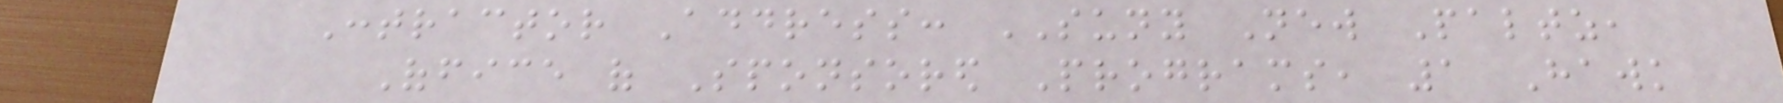Contractor Address: SUNY New Paltz,
Office of Sponsored Programs, 1 Hawk
